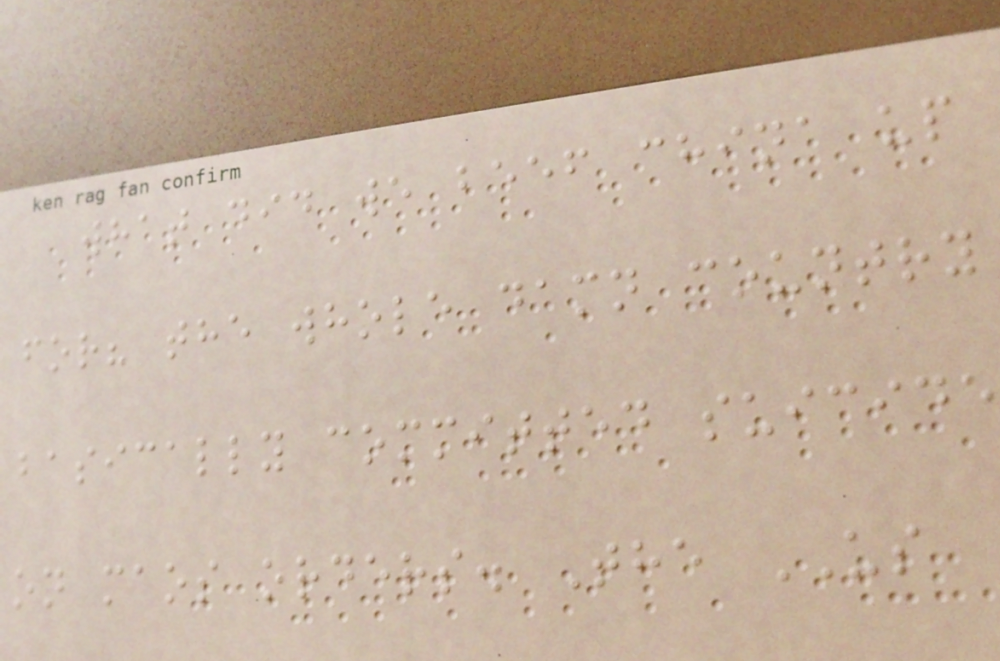what did we beef china up
for? the whole damn country
basically committed suicide
on maos orders. The US
